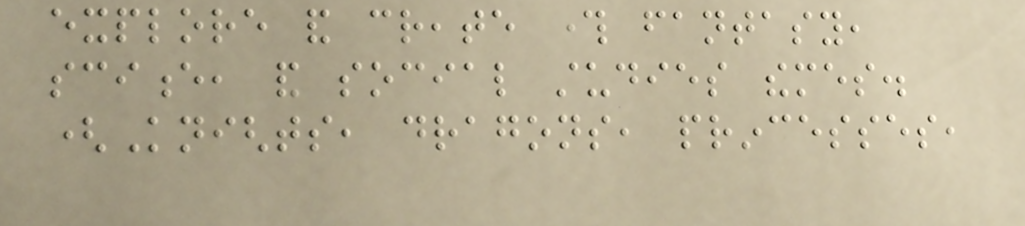explore and create through fantasy,
science, and social studies themes.
(Knights, dragons, princesses,
